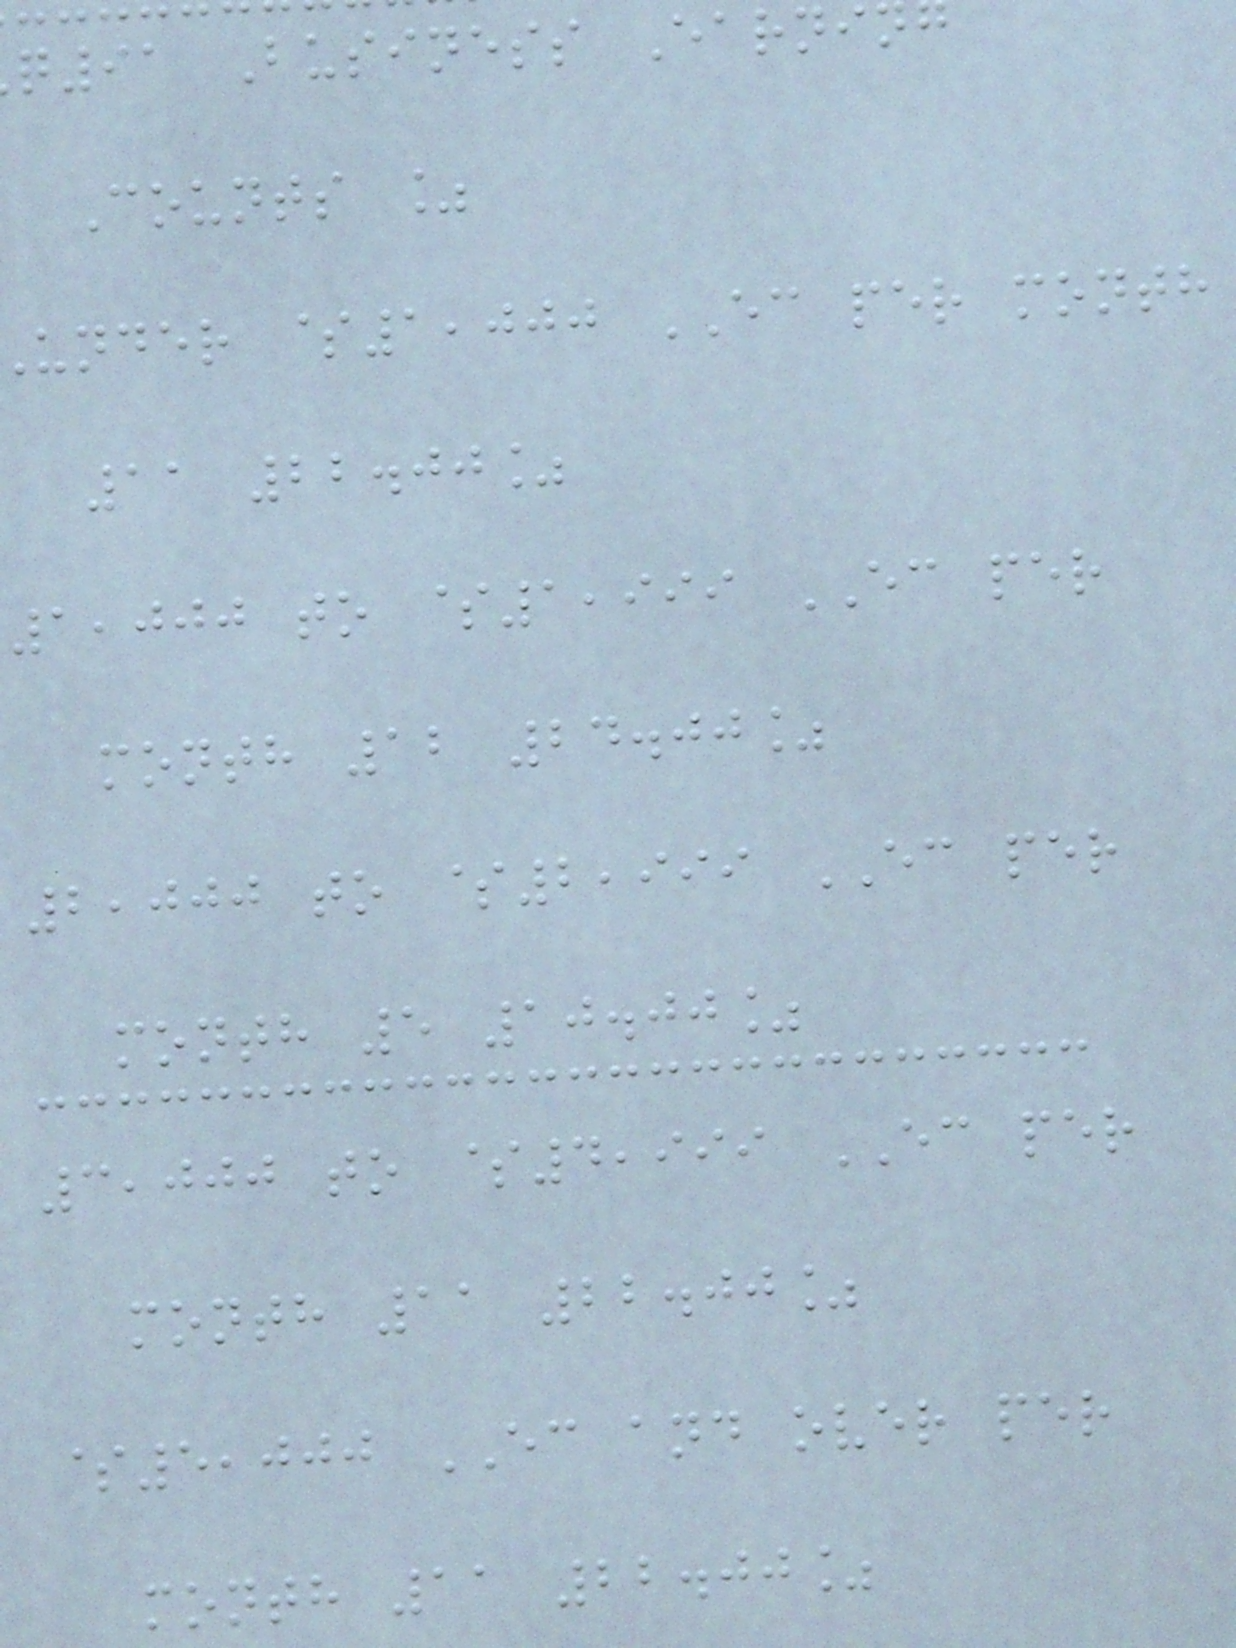q91 Business Earnin
Counts %
under $1,000 EC per month
11 22.00%
1,000 to $1,999 EC per
month 12 24.00%
2,000 to $2,999 EC per
month 5 10.00%
3,000 to $4,999 EC per
month 11 22.00%
$5,000 EC and over per
month 11 22.00%
